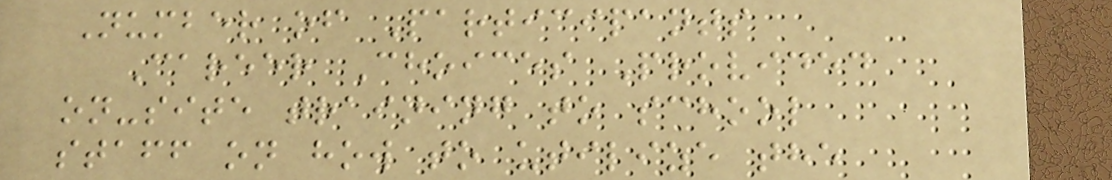Number of Participants
Career Choices Provided
on-site training to school
staff on how to utilize the
